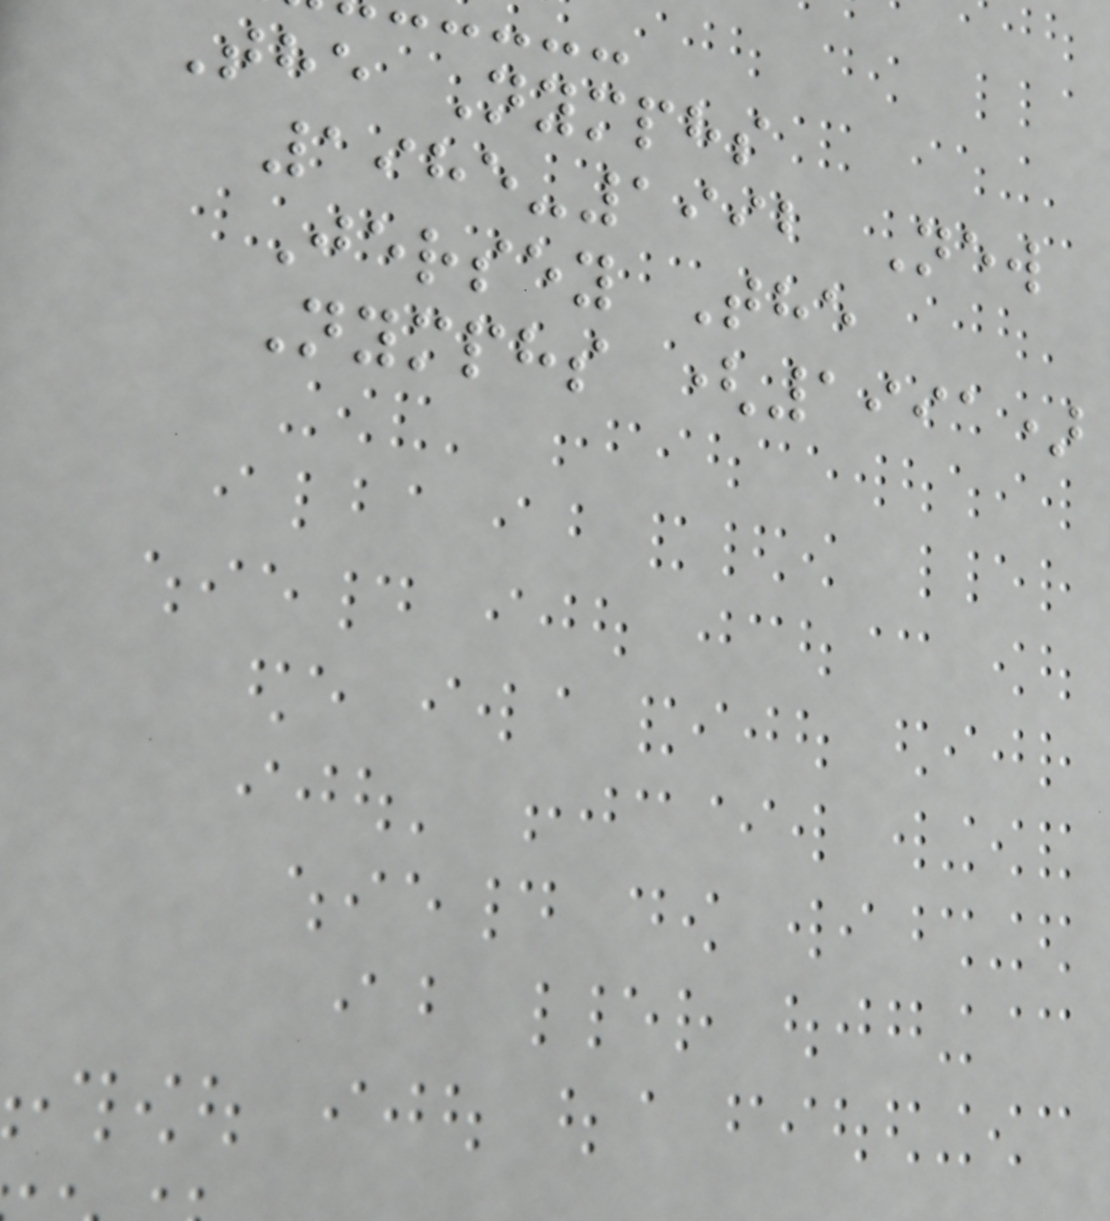The Nymphs
1985-1992 New
Jersey The
Nymphs (1991)
